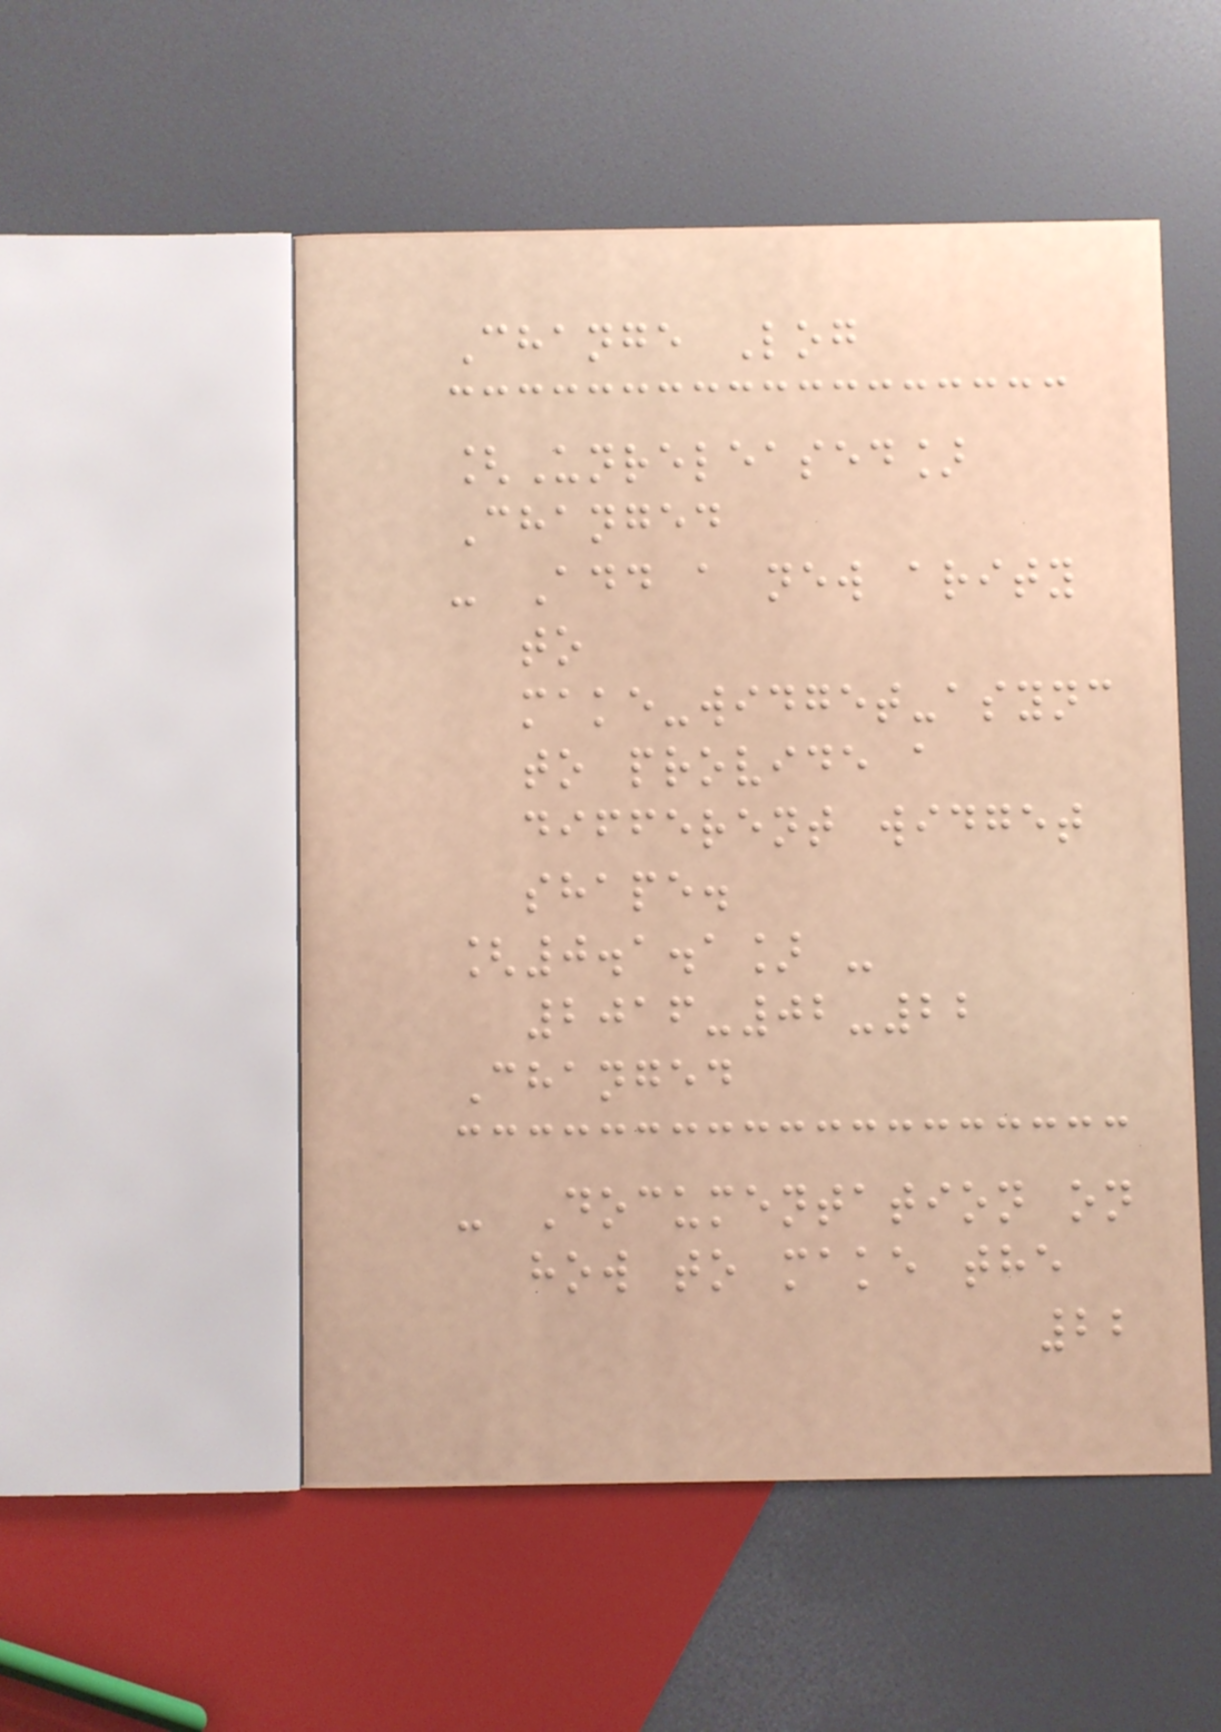Change Log
[Unreleased]
Changed
- Add a new arity
to
make-widget-async
to provide a
different widget
shape.
[0.1.1] -
2016-02-22
Changed
- Documentation on
how to make the
22
